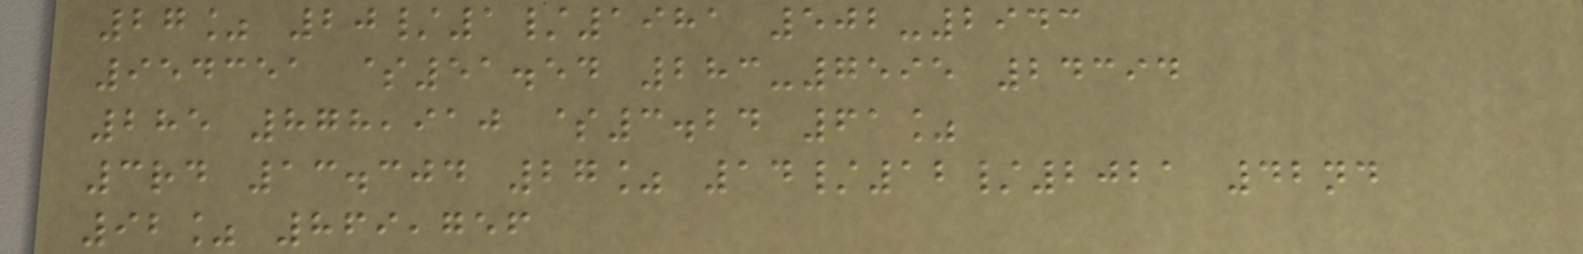27% 20/1/1981 502-2943
954351 $51.54 283-7595 24394
285 878,910 $3.24 61%
3rd 13.304 27% 14/12/2021 42nd
92% 869,756
